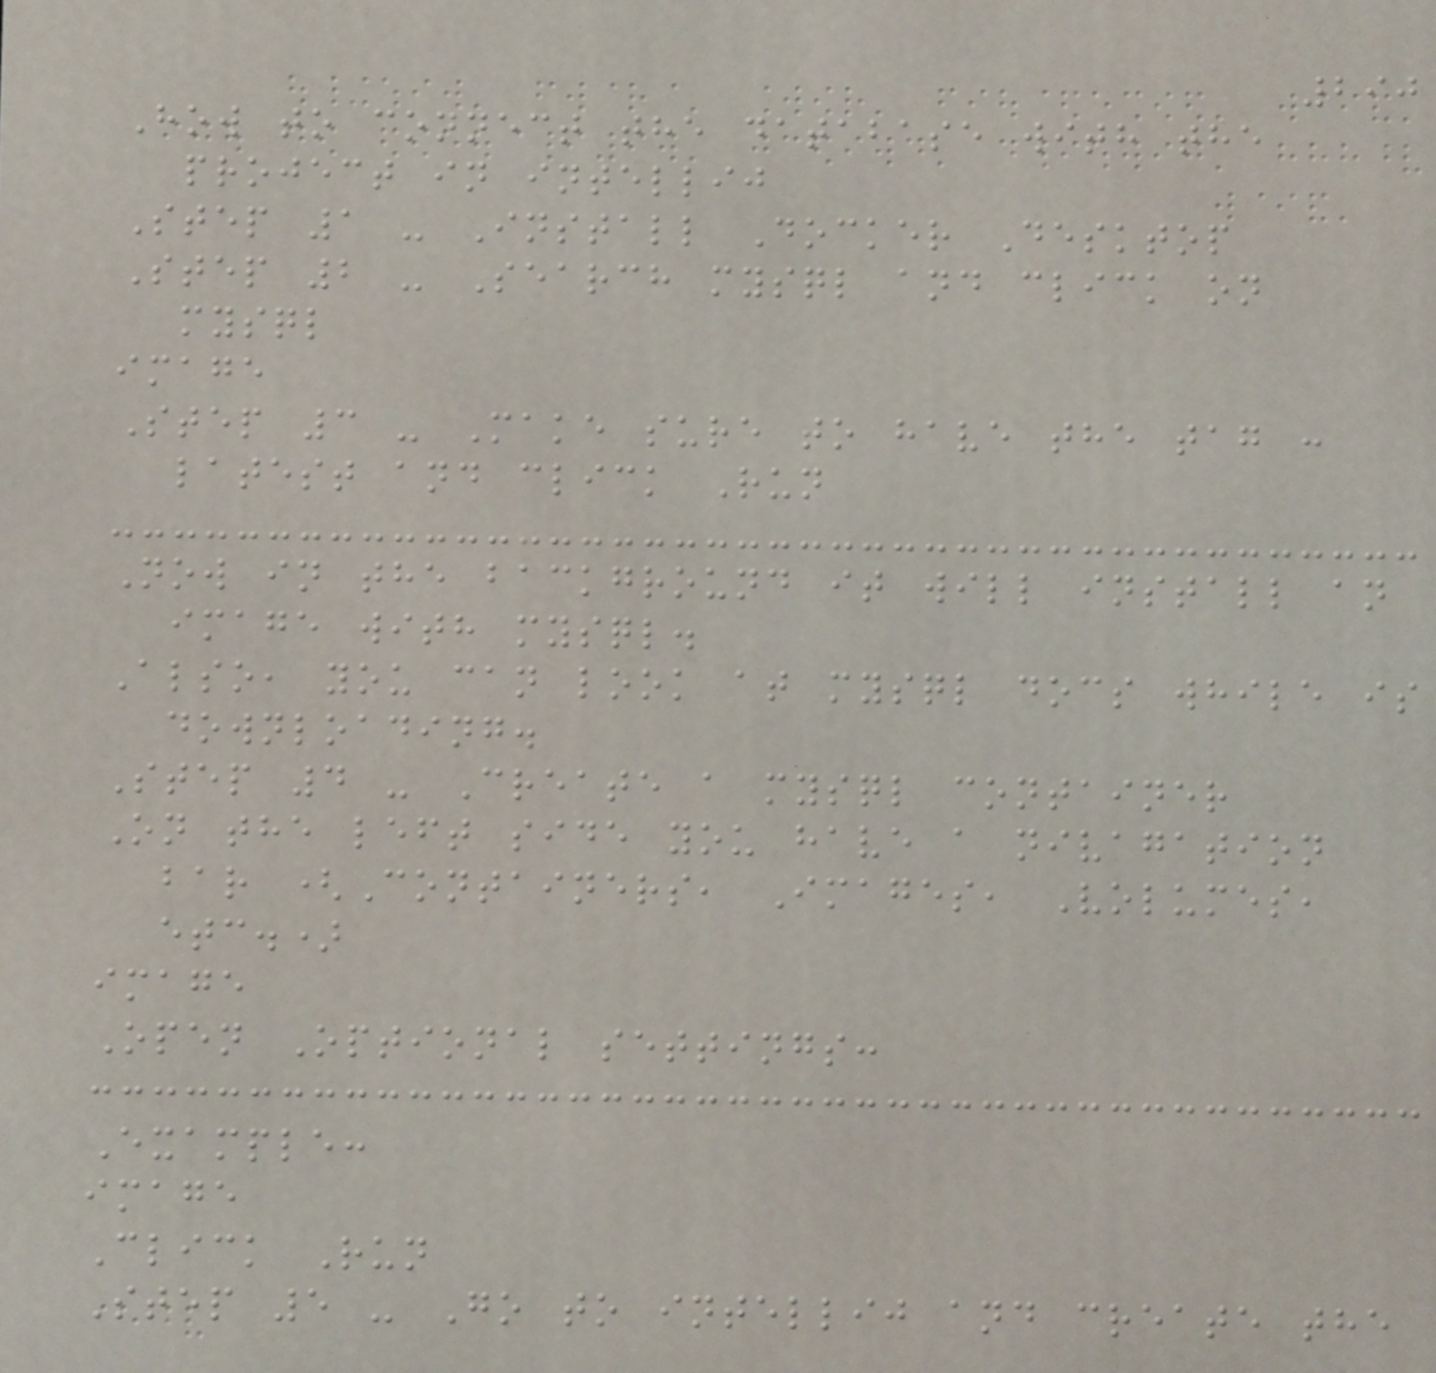290
How to connect the database with the
project in intellij
Step 1 - Install Docker Desktop
Step 2 - Search mysql and click on
mysql
image
Step 3 - Make sure to have the tag :
latest and click Run
Now in the background it will install an
image with mysql.
Also, you can look at mysql docs while is
downloading.
Step 4 - Create a mysql container
On the left side you have a nivagation
bar (Containers, Images, Volumes,
etc.)
image
Open Optional settings:
Example:
image
Click Run
Step 5 - Go to intellij and create the
